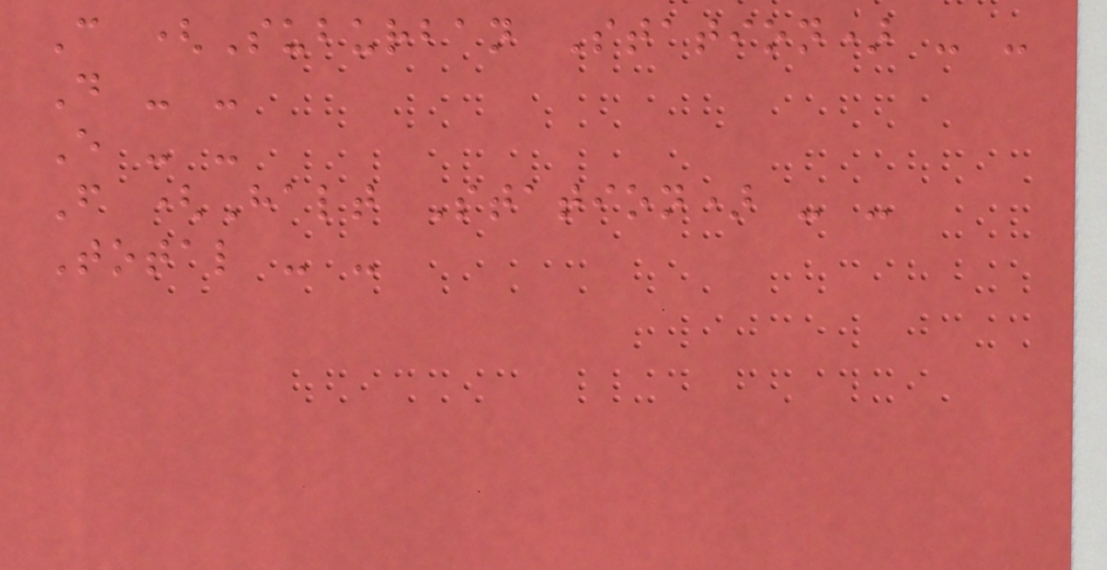C (Suburban Station) - -
D - -
E - -
F (Halt Station) - -
Total - -
